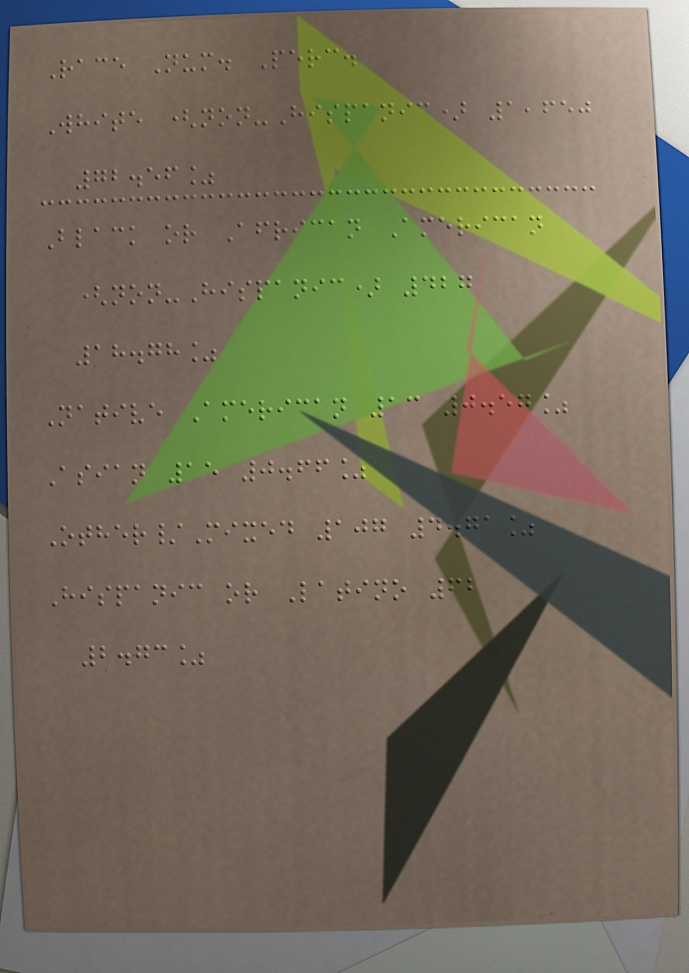Race Num. Perc.
White (non-Hispanic) 1,650
72.56%
Black or African American
(non-Hispanic) 427
18.78%
Native American 13 0.57%
Asian 15 0.66%
Other/Mixed 107 4.71%
Hispanic or Latino 62
2.73%
